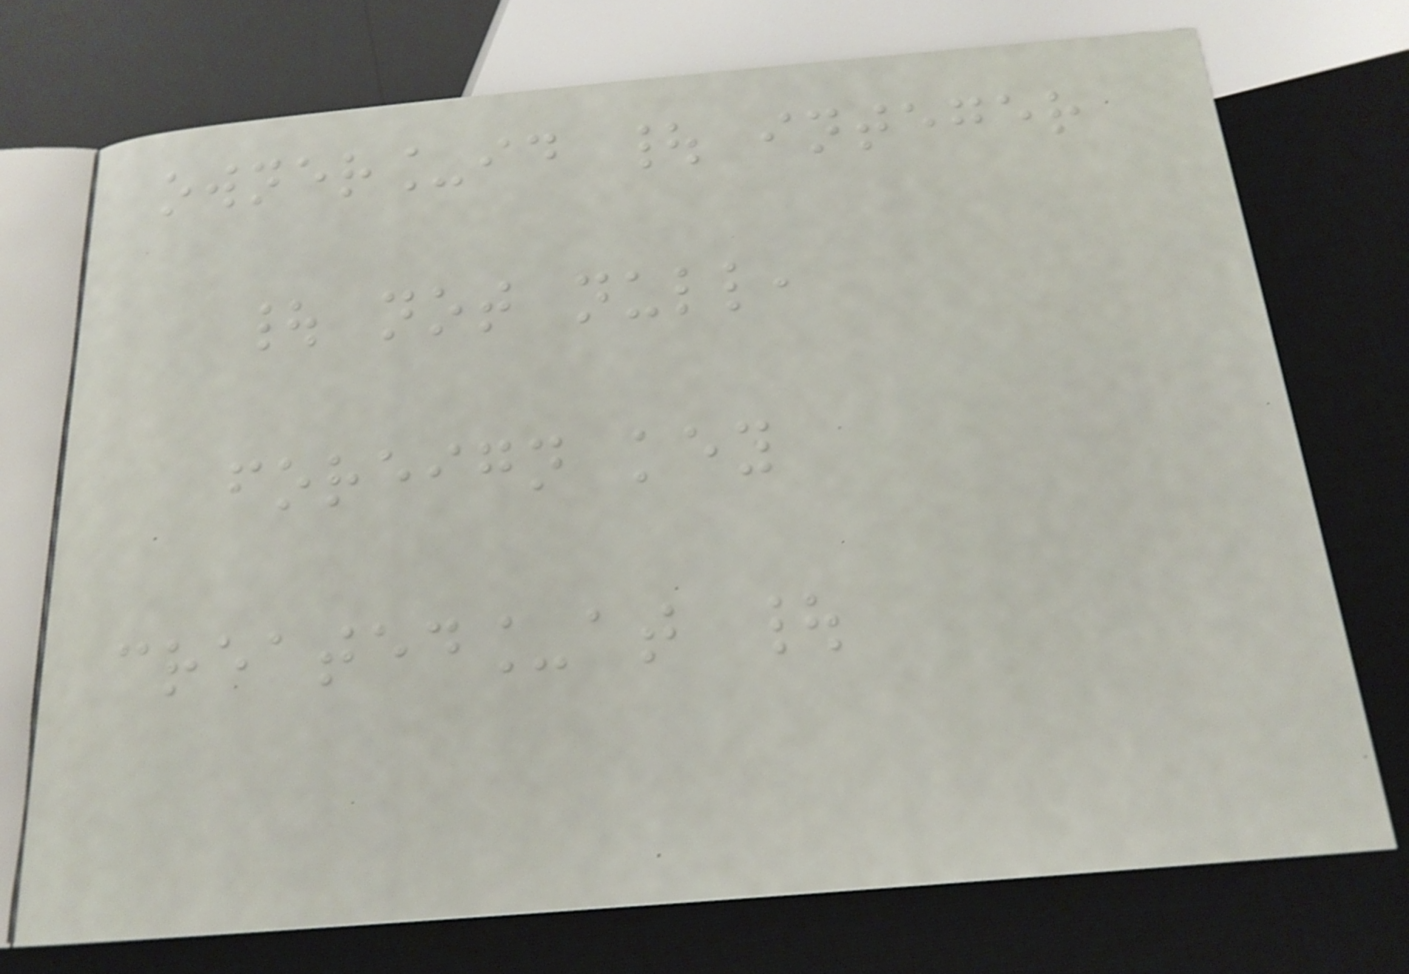owner_id | integer
| not null,
foreign key
created_at |
